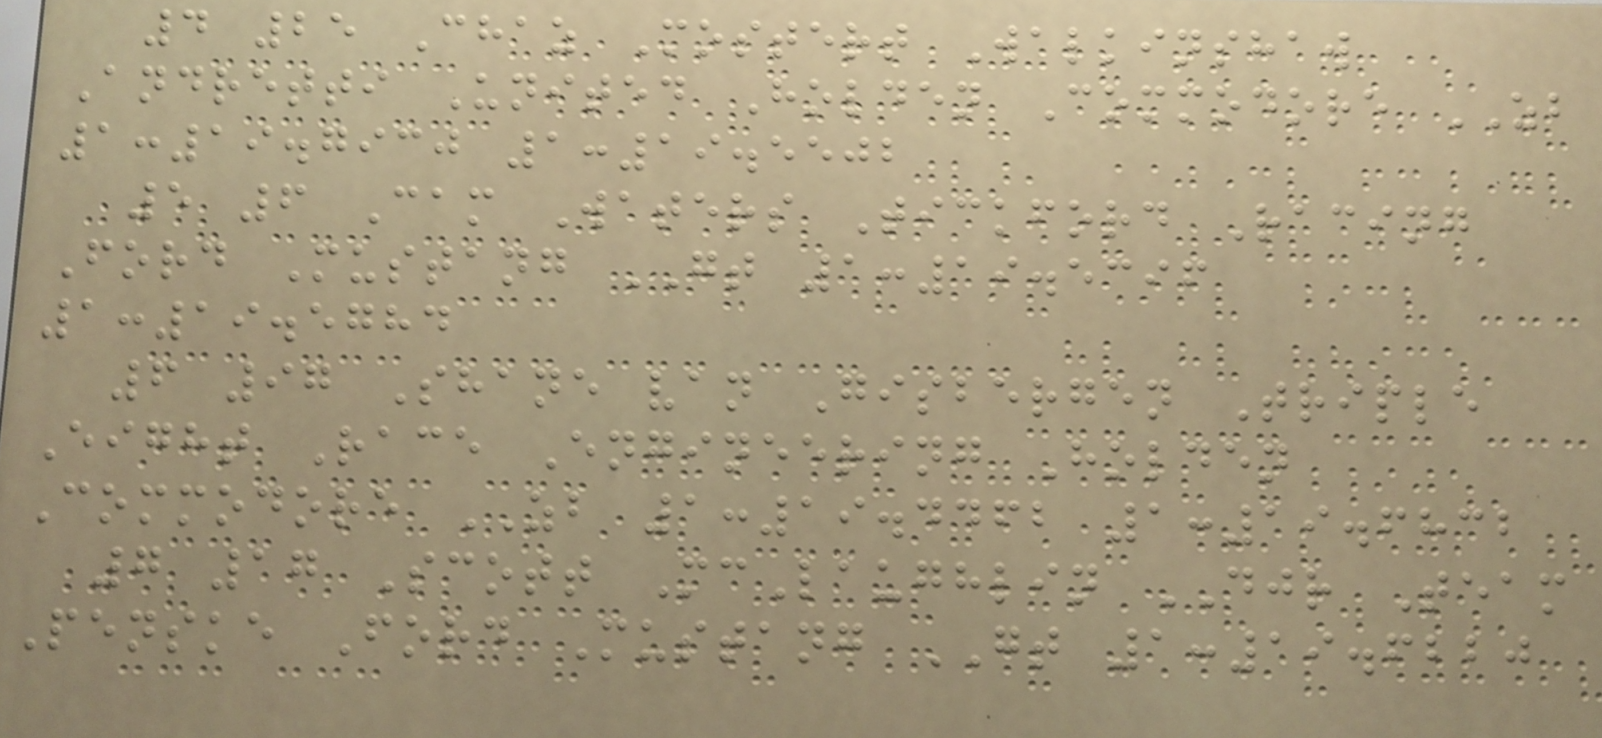4 25 Chaz Mostert Walkinshaw
Andretti United Holden Commodore ZB
1:19.7930 1:19.5502
5 6 Cam Waters Tickford Racing
Ford Mustang GT 1:19.5396
1:19.5784
6 97 Shane van Gisbergen Triple
Eight Race Engineering Holden
Commodore ZB 1:19.4462 1:19.6832
7 17 Scott McLaughlin DJR Team
Penske Ford Mustang GT 1:19.6220
